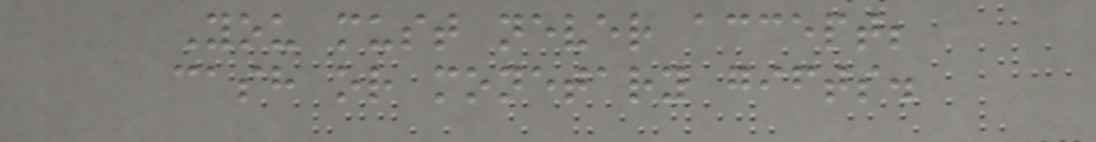You must never accept;
cash or monetary gifts.
